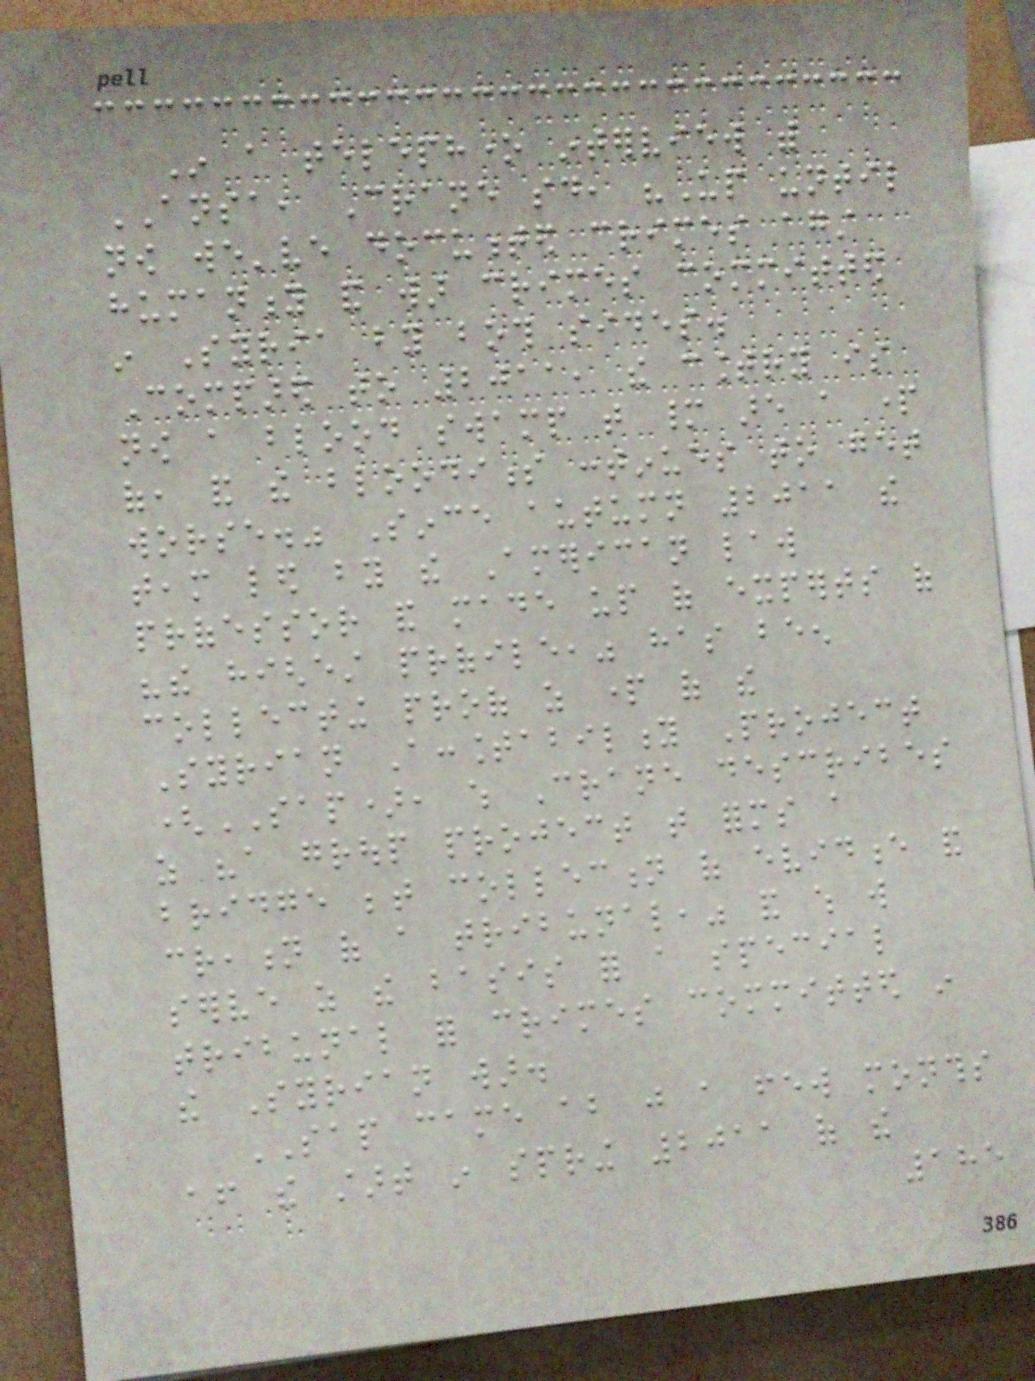In a telephone interview with
ANSA, Crane said, "Up until
now we've documented crimes against
humanity and war crimes committed
in Syria by both sides.
Compared to 2011, the country is
now a blood swamp that many are a part
of, and the bloodiness continues to get
worse." Since autumn 2011 the
team led by the American law
professor and made up of experts of
"the highest profile," has been
collecting proof as part of the
Syrian Accountability Project
(SAP), which Crane describes
as "a group project that forms a
bridge between collection of evidence and
creation of a tribunal," and which will
serve as the basis for a special
tribunal for crimes committed in
the Syrian war.
SAP came about just a few months
after the start in spring 2011 of the
185
